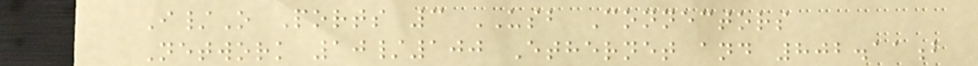I/O Ports 3 USB Connectors
Network 10/100 Ethernet and 802.11b
